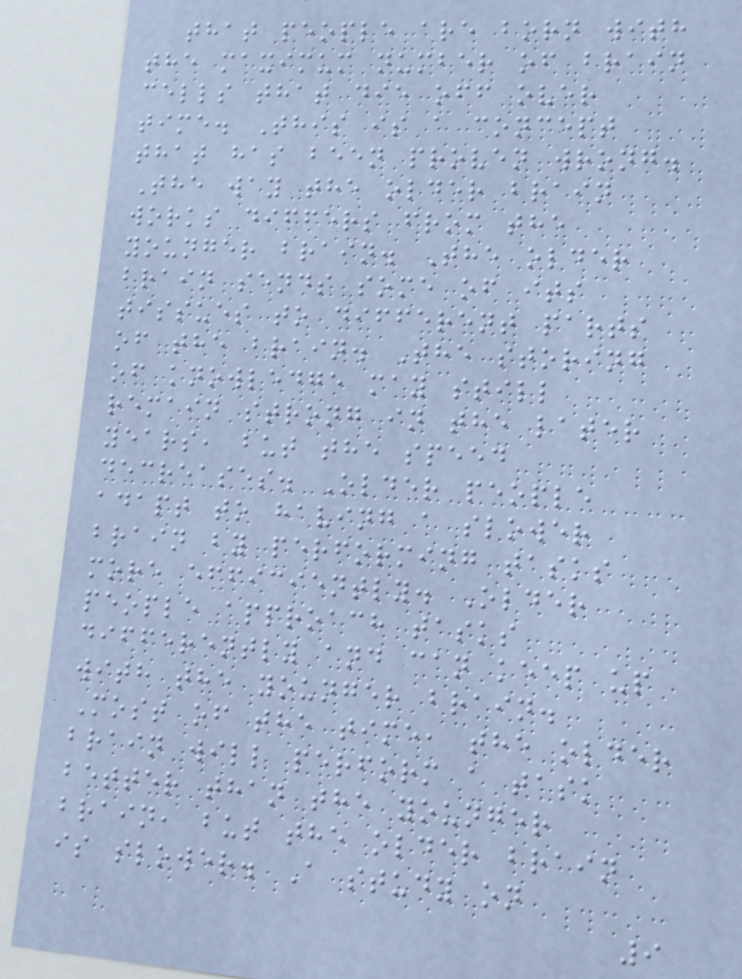that people are born with
the maximum number of brain
cells that die off over
time. This is a concept
that has been proven wrong.
The way the older brain
works differs from the
younger brain. The older
brain sends some of its
tissues to different parts
of the brain. The storing
of knowledge may still
remain strong in the later
years, but the speed
decreases. Older people
adapt to having a slower
brain by performing tasks
more efficiently. Older
people approach tasks
differently and can keep up
with the younger brain.
Most of the time, the older
brain will perform a task
better than the younger
brain, but the older brain
is slower. A study on
9
